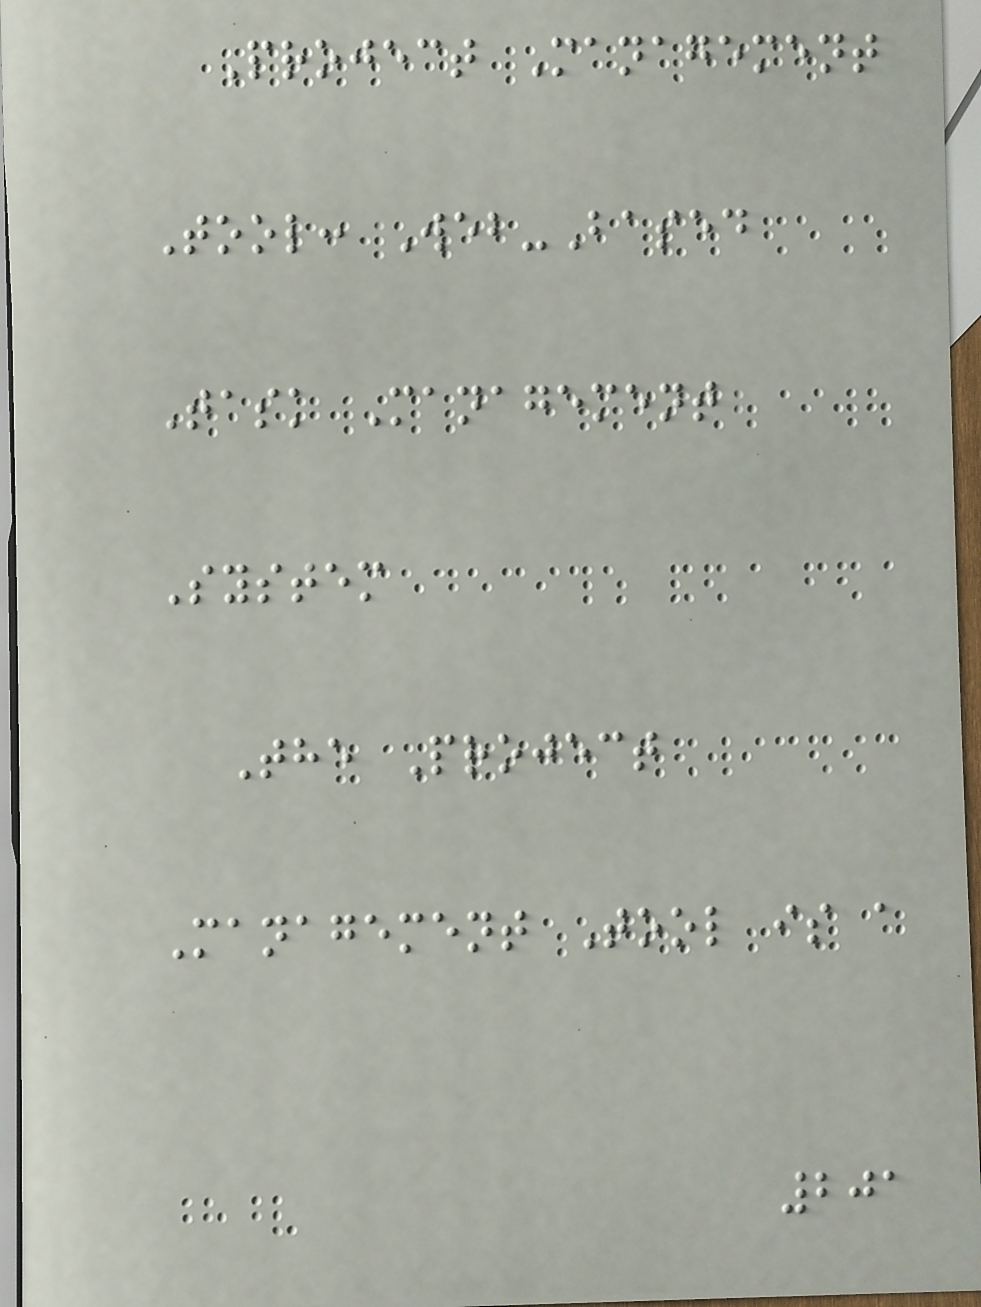Project Management
Tool: Web-Based
Task Management
System
The Project
Management Tool is a
201
